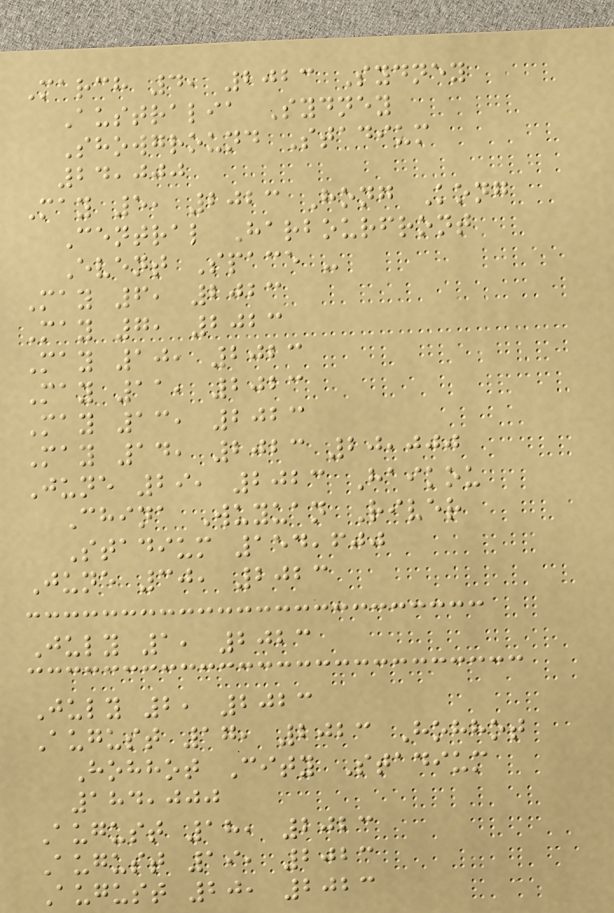March 4, 2023 Sydney
Australia Sydney
Showground Stadium
24,000
May 5, 2023 Hong Kong
Central Harbourfront
Event Space -
May 6, 2023
May 7, 2023
May 10, 2023
May 11, 2023
May 13, 2023
May 14, 2023 20,000
June 29, 2023 Haikou
China Wuyuan River
Stadium 154,600
June 30, 2023
July 1, 2023
July 2, 2023
August 17, 2023 Hohhot
Hohhot City Stadium
184,000
August 18, 2023
August 19, 2023
August 20, 2023
